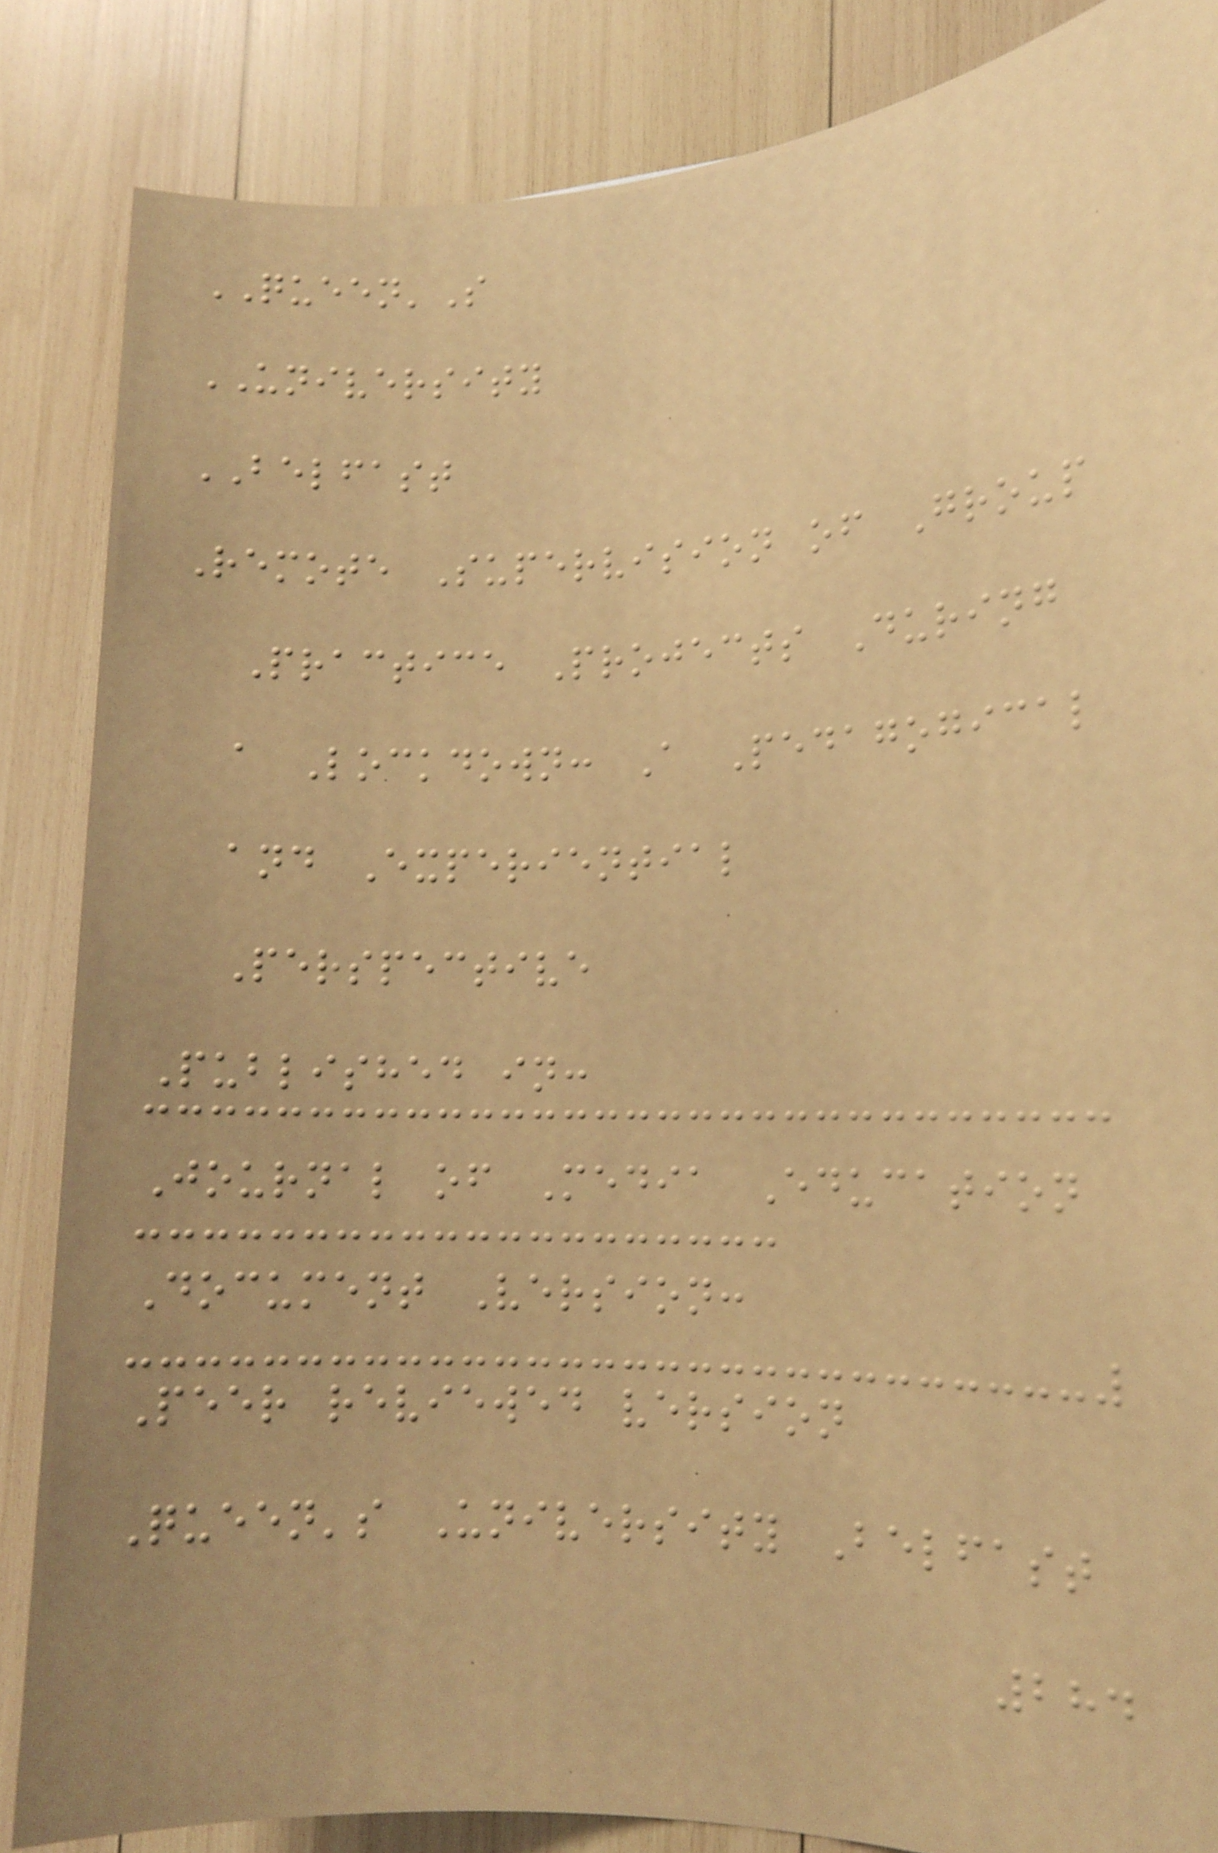QUEEN'S
UNIVERSITY
BELFAST
Remote Supervision of Group
Practice Projects During
a Lockdown: A Pedagogical
and Experiential
Perspective
Published in:
Journal of Media Education
Document Version:
Peer reviewed version
Queen's University Belfast
284
